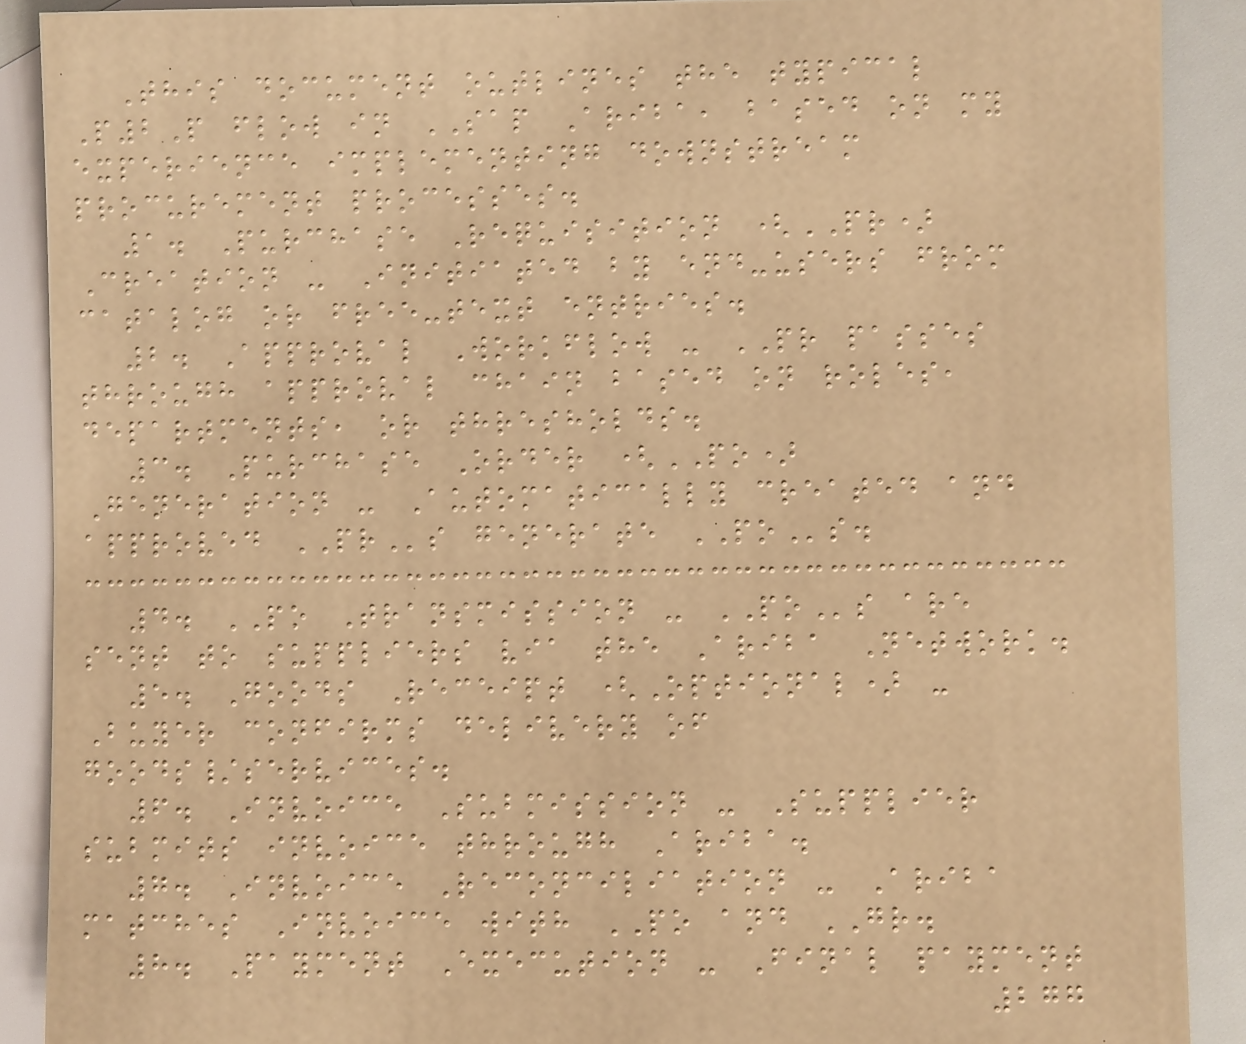This document outlines the typical
P2P flow in SAP Ariba, based on my
experience implementing downstream
procurement processes.
1. Purchase Requisition (PR)
Creation - Initiated by end-users from
catalog or free-text entries.
2. Approval Workflow - PR passes
through approval chain based on roles,
departments, or thresholds.
3. Purchase Order (PO)
Generation - Automatically created and
approved PRs generate POs.
4. PO Transmission - POs are
sent to suppliers via the Ariba Network.
5. Goods Receipt (Optional) -
Buyer confirms delivery of
goods/services.
6. Invoice Submission - Supplier
submits invoice through Ariba.
7. Invoice Reconciliation - Ariba
matches Invoice with PO and GR.
8. Payment Execution - Final payment
277
